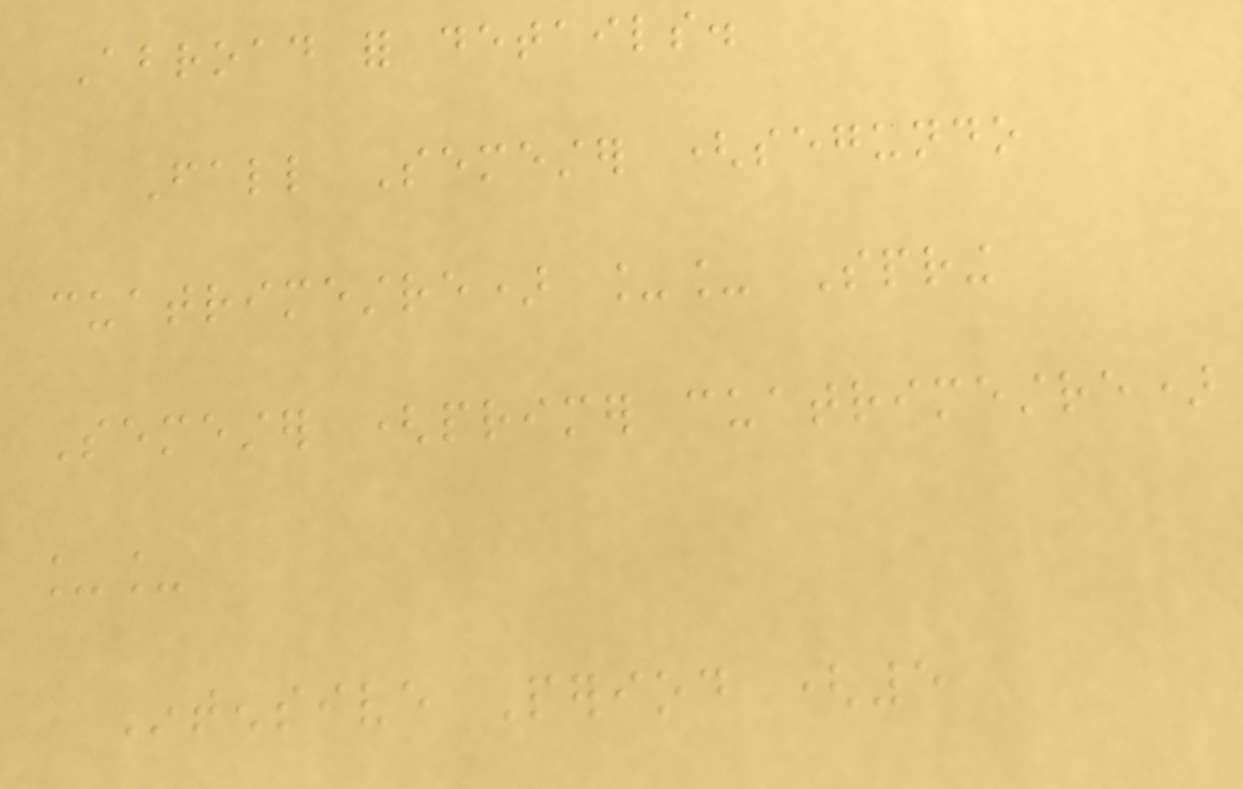Abroad for details.
Fall Semester (segundo
cuatrimestre) __ Spring
Semester (primer cuatrimestre)
__
Intensive Period (5
